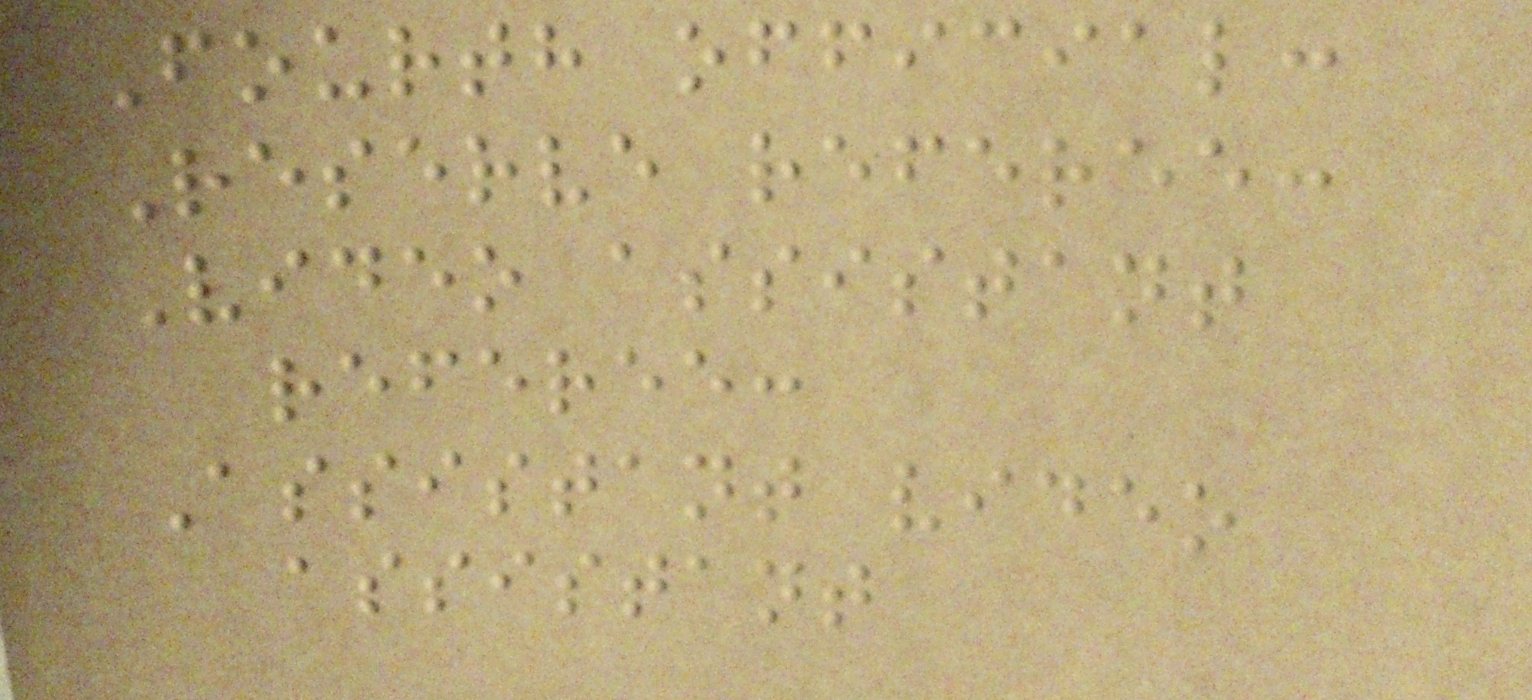Fourth official:
Reserve referee:
Video assistant
referee:
Assistant video
assistant
